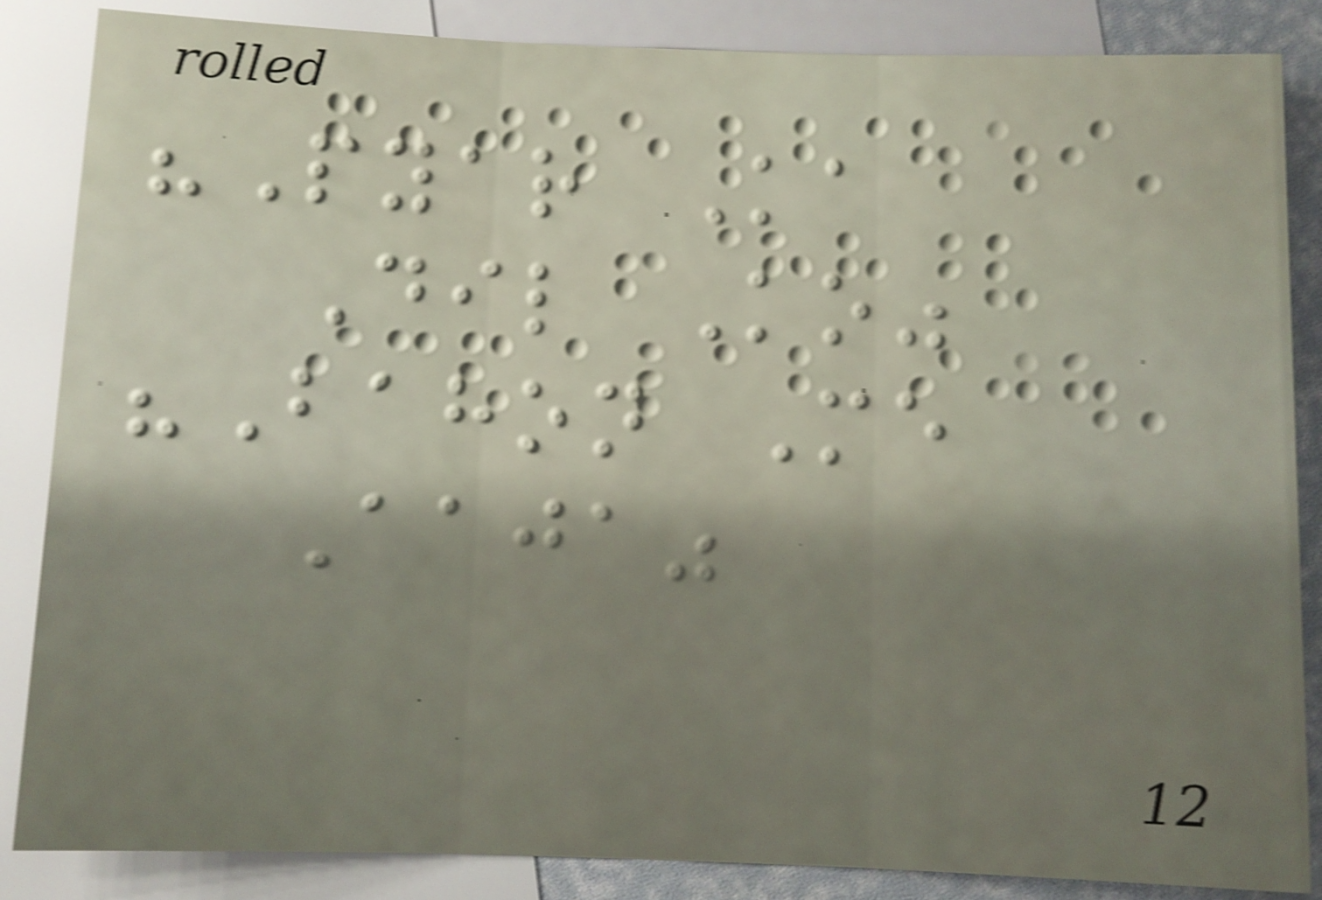"Pyar Ka
Dil Ko"
"Bahon Me
Aaja"
